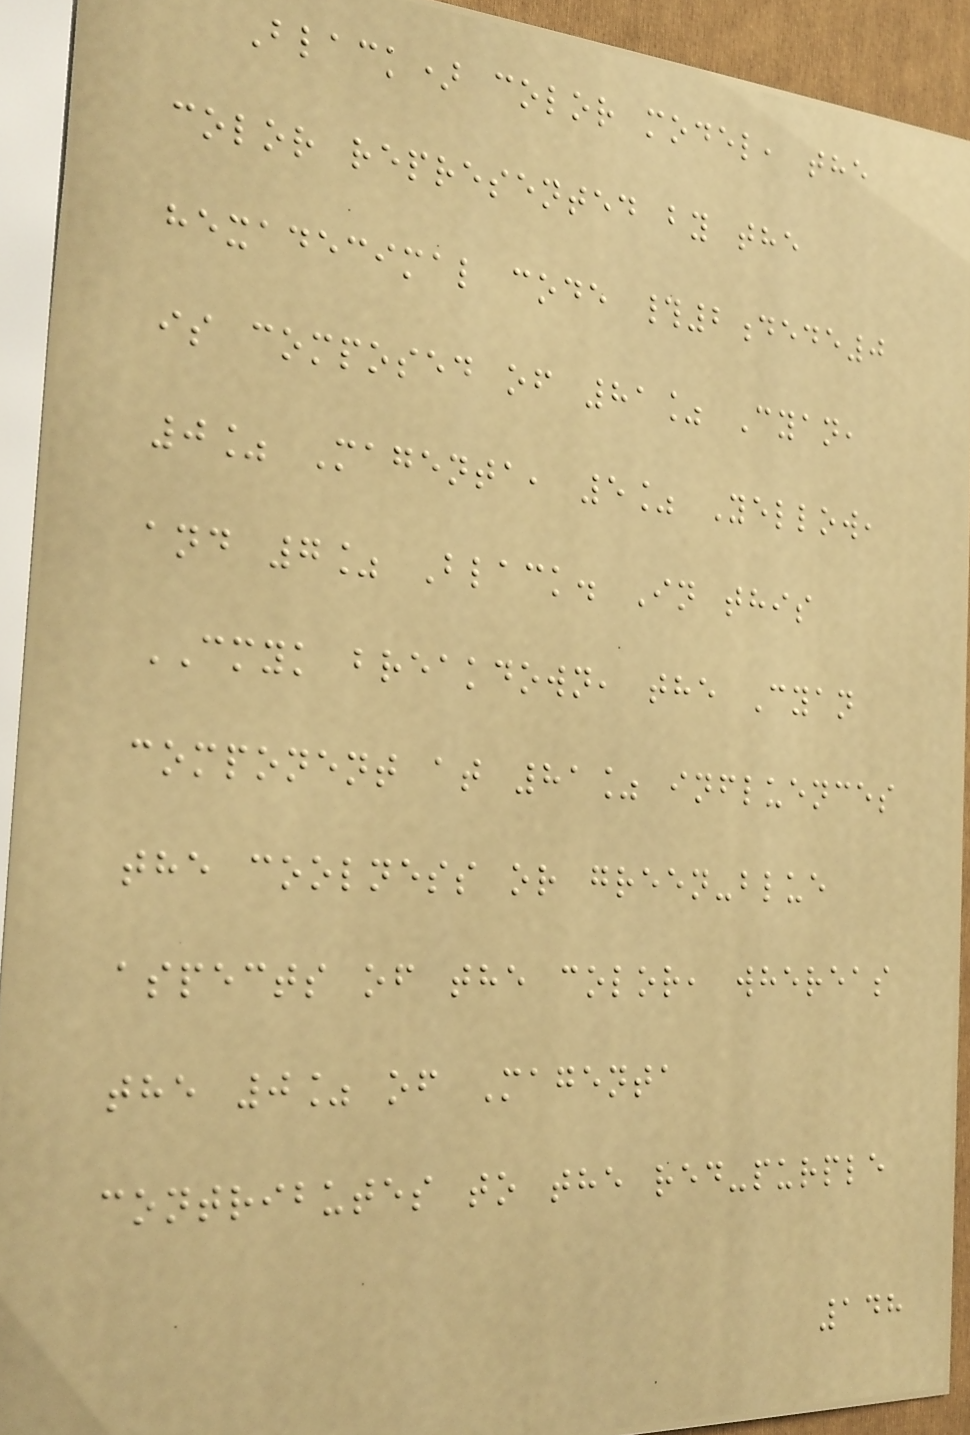Black) color model, the
color represented by the
hexadecimal code #2dede0
is composed of 81% Cyan,
0% Magenta, 5% Yellow,
and 7% Black. In this
CMYK breakdown, the Cyan
component at 81% influences
the coolness or green-blue
aspects of the color, whereas
the 0% of Magenta
contributes to the red-purple
148
